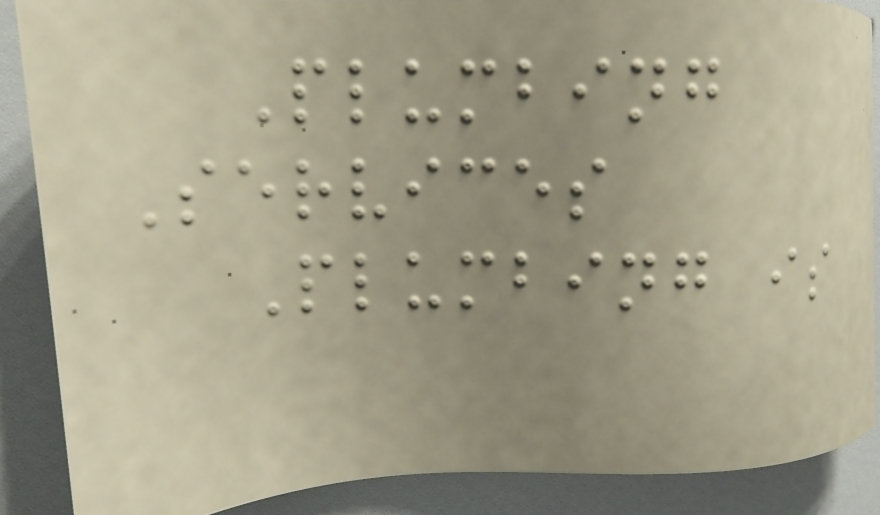Plumbing
Services
Plumbing is
